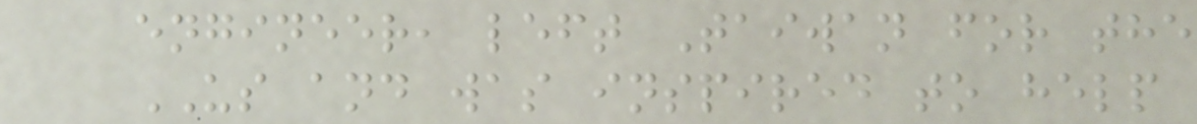engineer, left Taiwan for the
US and was inspired to help
